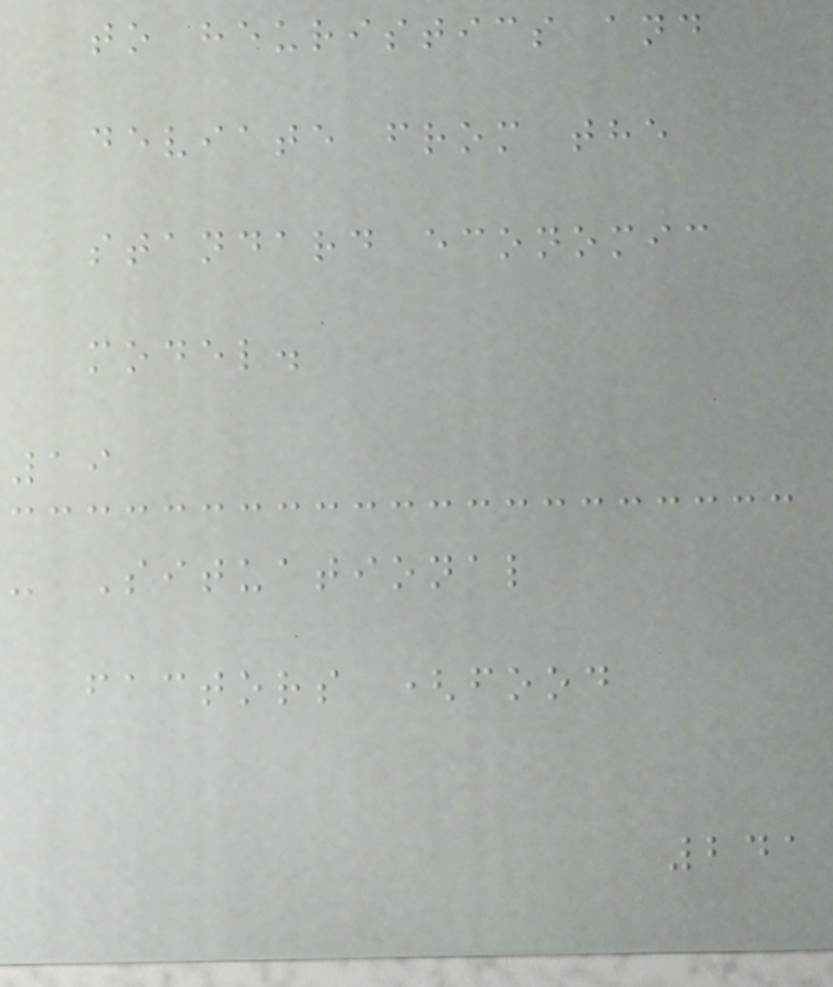to heuristics and
deviate from the
standard economic
model.
19
- Situational
factors (food
241
